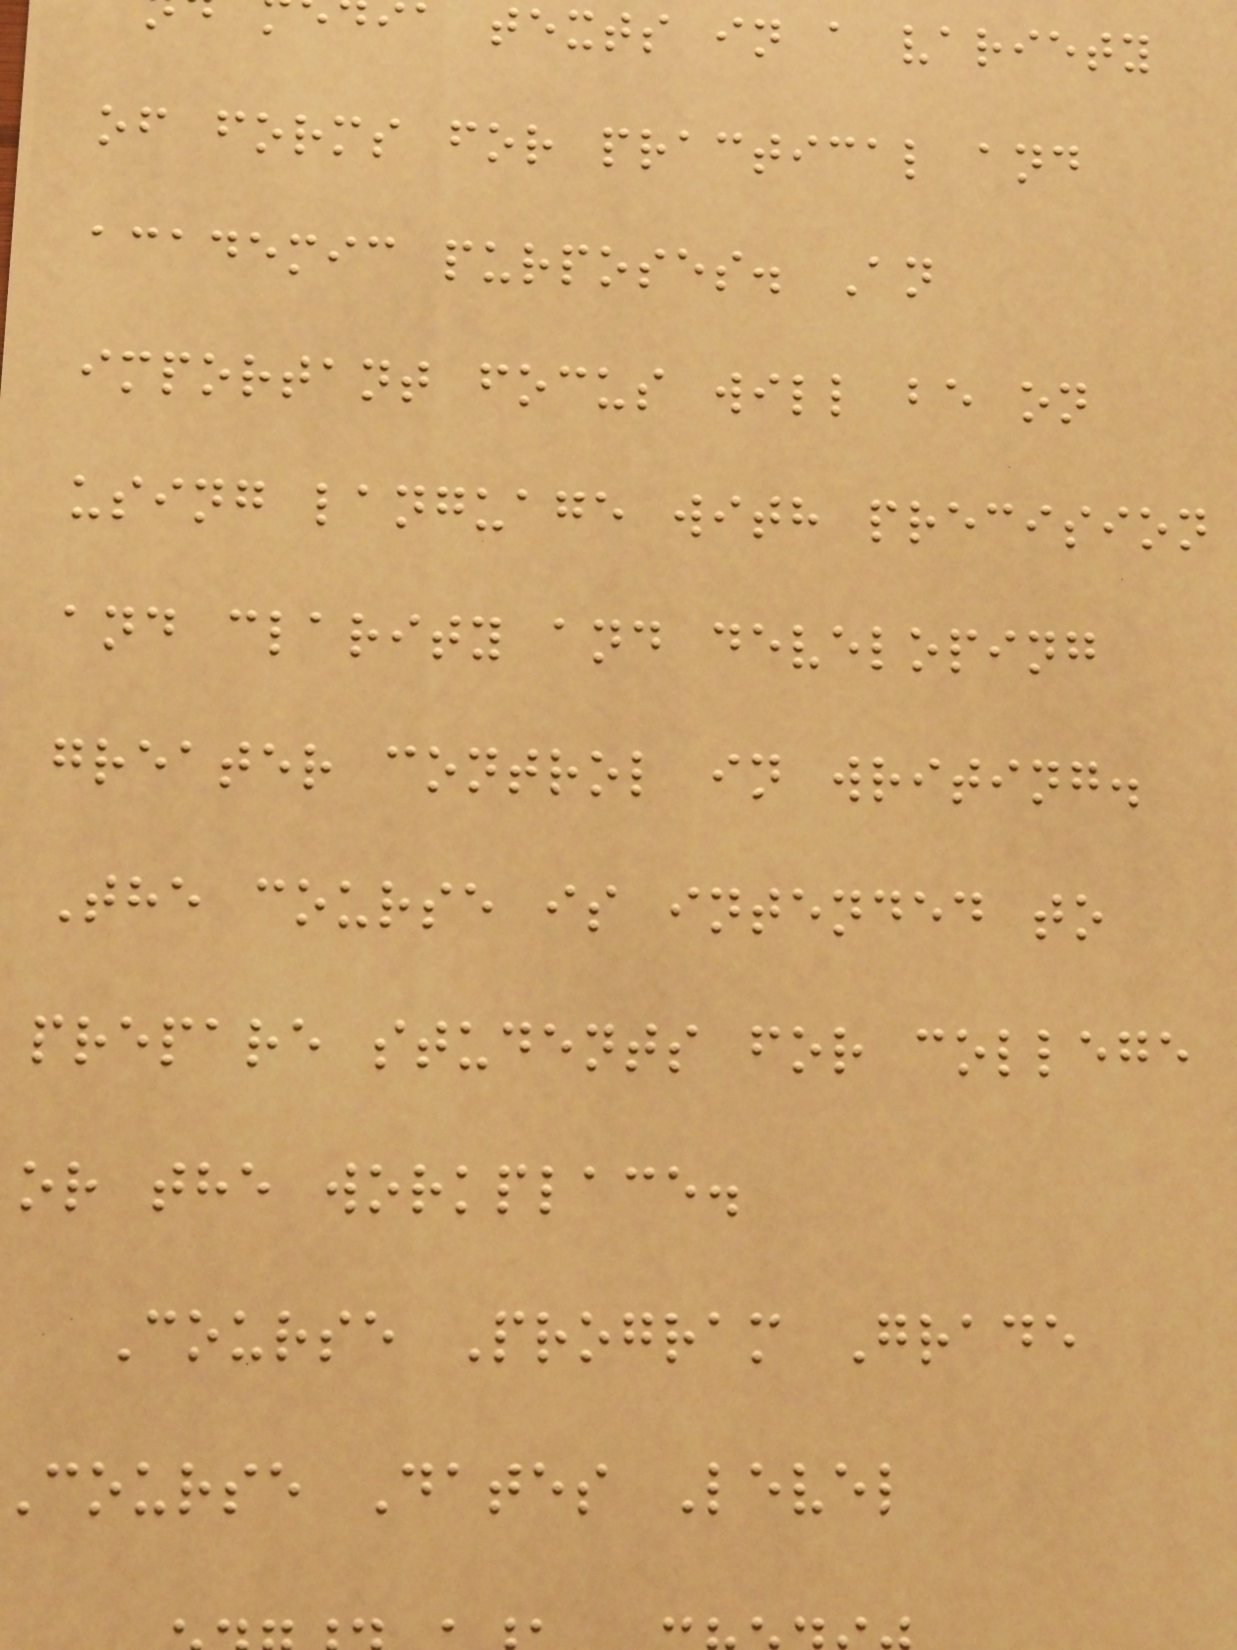a texts in a variety
of forms for practical and
academic purposes. An
important focus will be on
using language with precision
and clarity and developing
greater control in writing.
The course is intended to
prepare students for college
or the workplace.
Course Program Grade
course Dates Level
